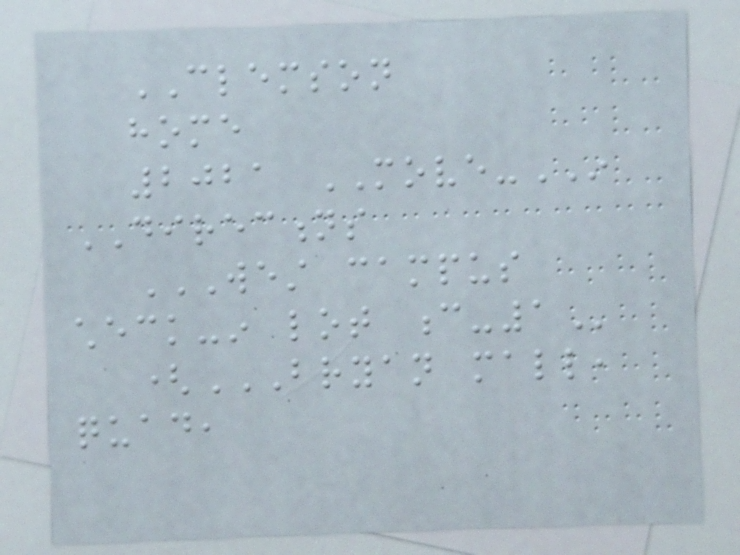CLEMSON
home
2021 MOVE-IN
DIRECTIONS
WEST CAMPUS
CHECK-IN LOT C-1
(BRYAN MALL,
QUAD,
